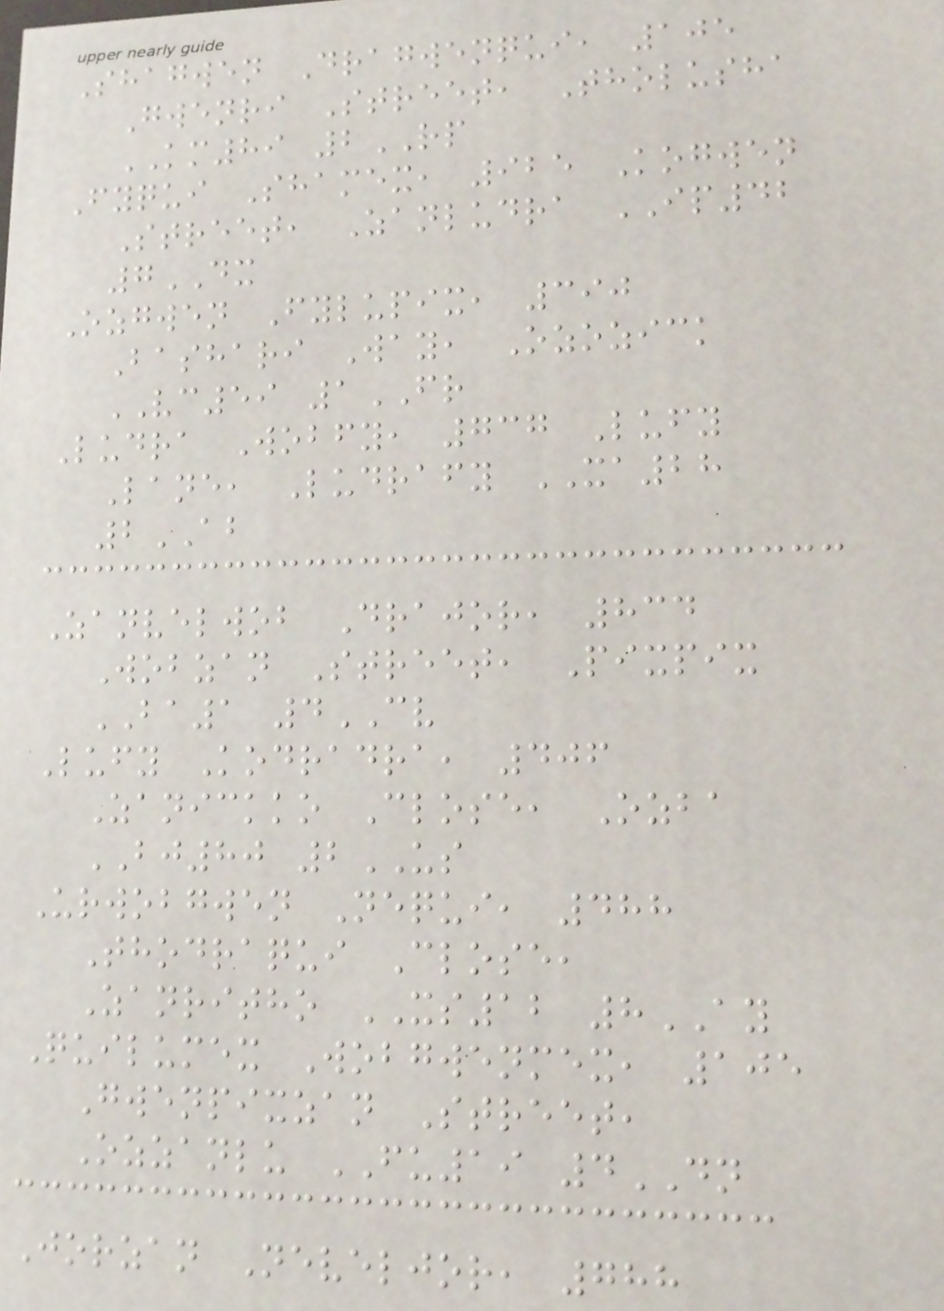Shagwen Dragwenqui, 105
Gwenri Street, Tholusha
KM89 2RP
Fyqui Shamex, 925 Kogwen
Street, Zanludra IP42
7DX
Ozgwen Fylupix, 390
Bashari Way, Ozozick
VC59 1FR
Ludra Wobfy, 737 Lufy
Lane, Ludrafy XA28
2AB
Zanvelwob Drajor, 834
Wobzan Street, Pixpix
BA1 4CV
Lufy Kodradra, 406
Zanickko Close, Ozba
BJ80 2US
Urwobgwen Nequi, 488
Thodraqui Close,
Zanritho XS12 8AY
Quilumex Wobgwenmex, 105
Gwenpixzan Street,
Ozzanlu FU19 4DN
Jorzan Neveljor, 788
